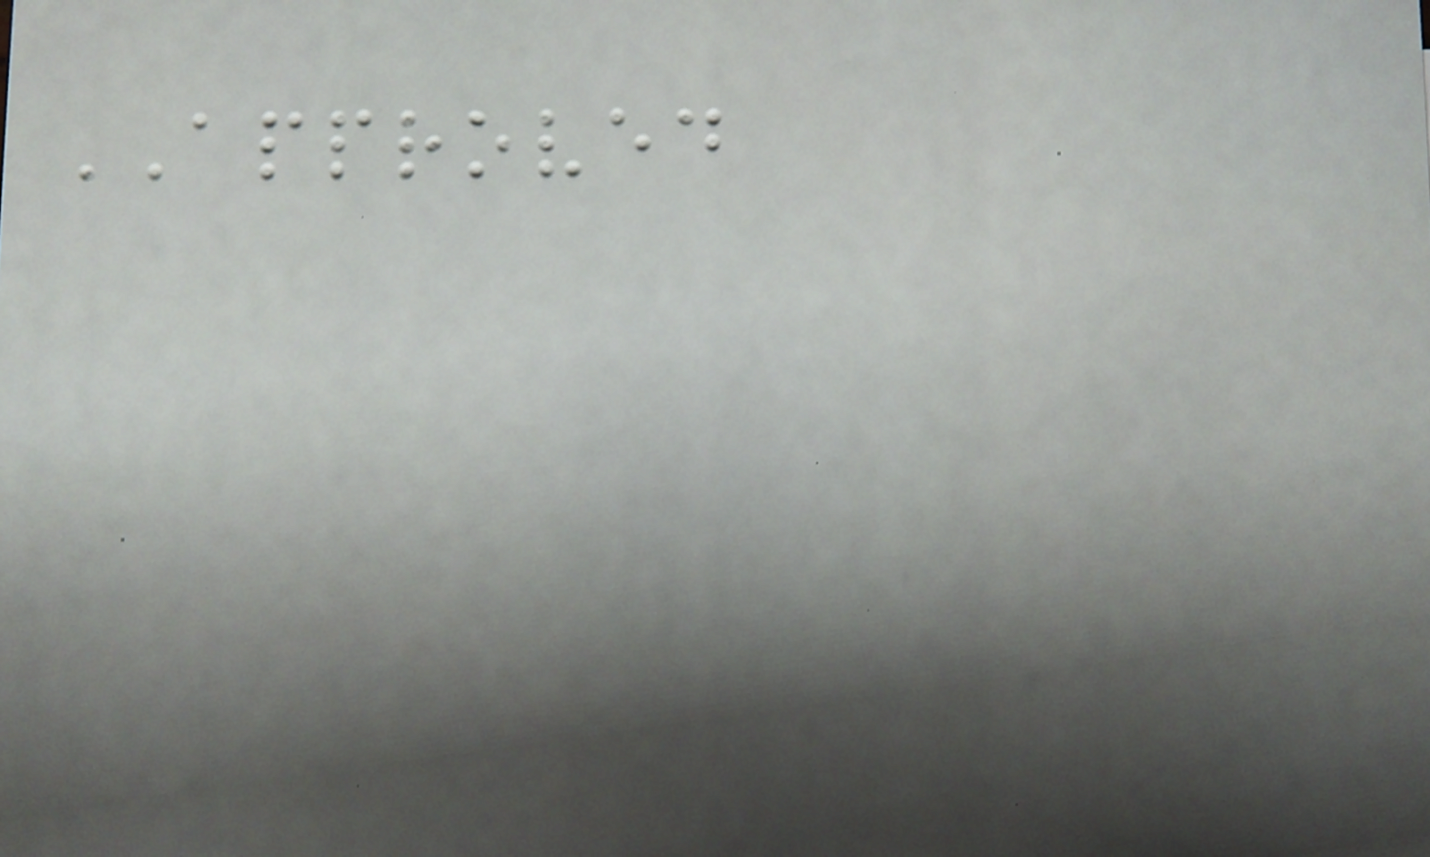APPROVED
